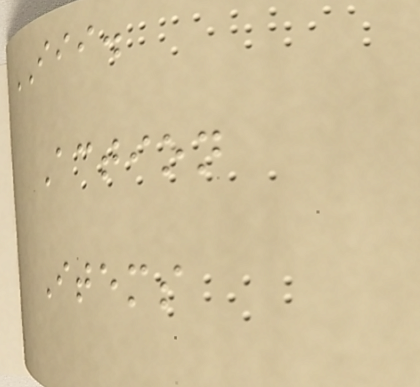III.
Action
Items
